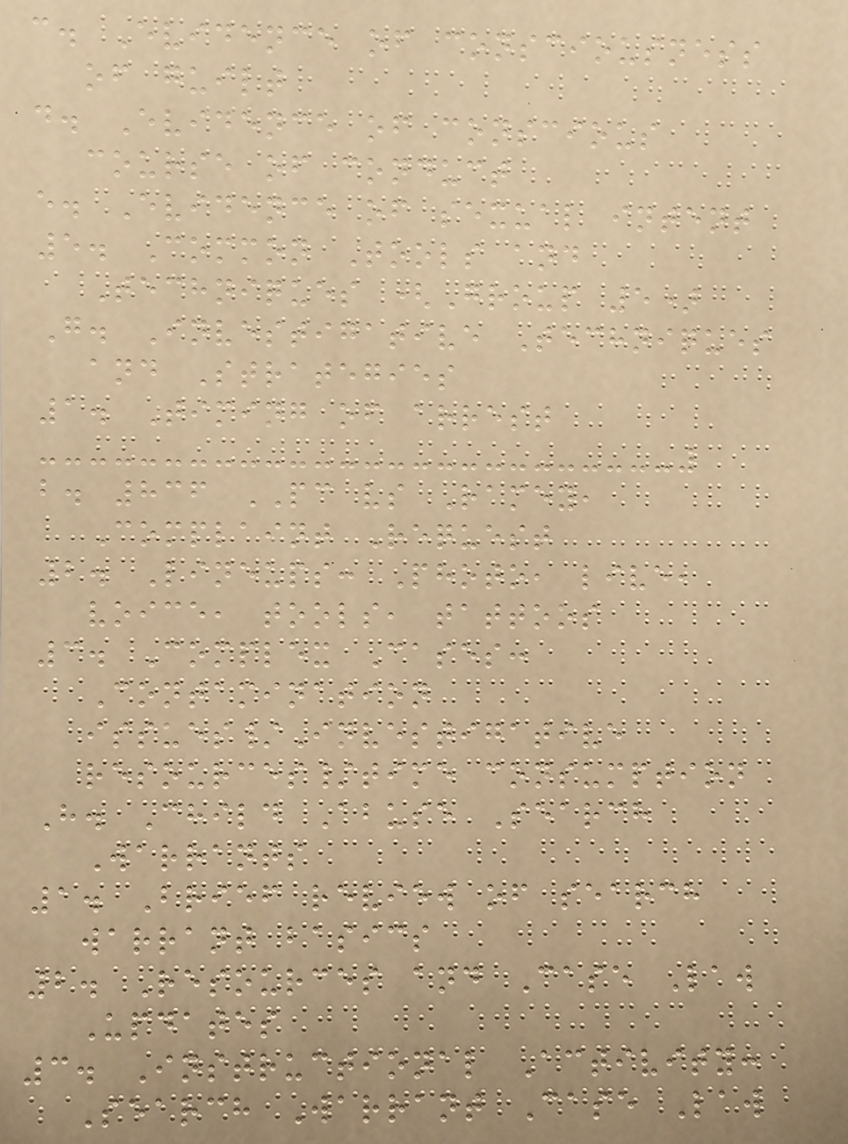c. Evidence of consciousness
of guilt
d. Evidence of conscious
course of conduct
e. Evidence of sexual intent
5. Common Tools and
Techniques (Group 5)
G. Investigative Techniques
and Strategies
1. Timing of arrest
b. 836 PC vs Ramey,
Complaint Request
2. Lineups: Photo, live,
voice, tools, tattoos
3. Complex Cases:
Contamination
issues/Investigative
resources/time consumption
H. Child Abuse Search
Warrants
1. Brief review of search
warrant basics
2. Resources and Case Law
Updates
3. Instructional Activity:
Search Warrant Case Law
